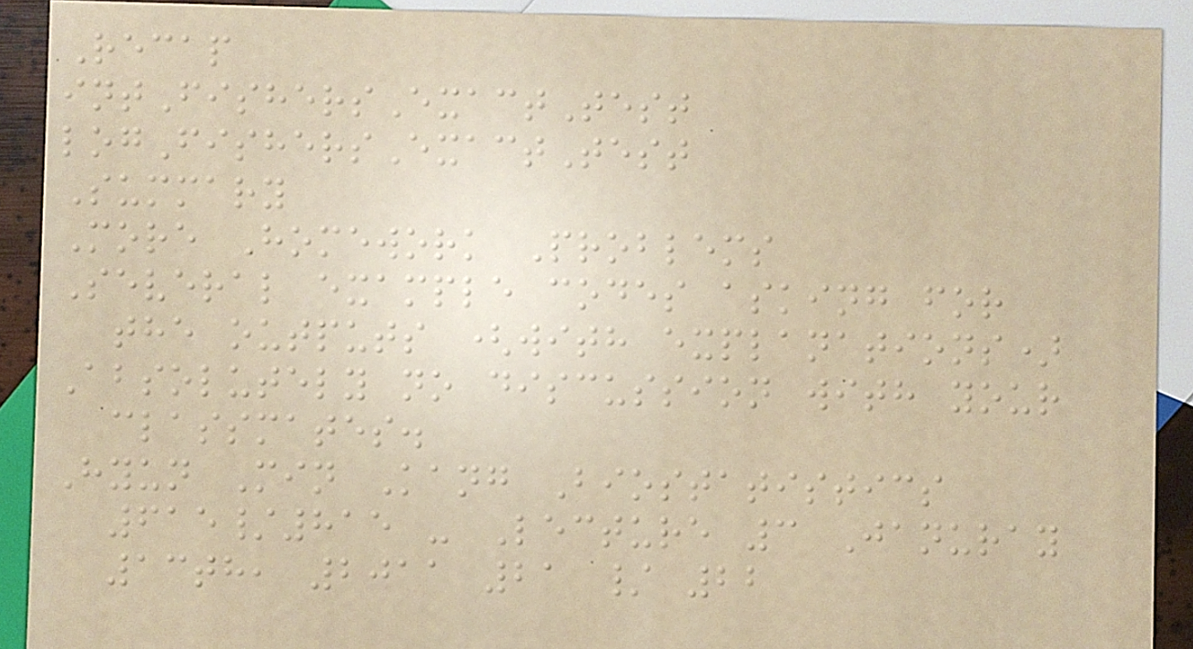Recap
intFishersExactTest
logFishersExactTest
Summary
More Homework Problems
Several example codes asking for
the outputs (with explanations)
Absolutely no discussion with your
classmates.
Hyun Min Kang Biostatistics
615/815 - Lecture 3 Januray
13th, 2011 21 / 22
